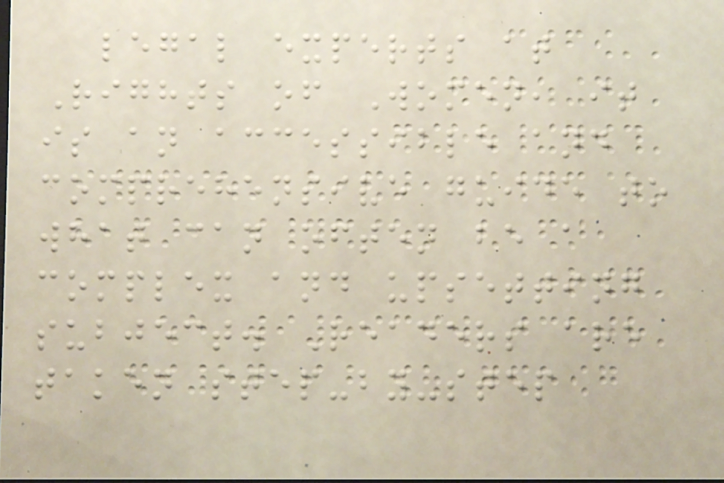legal experts at
Rights of Women, it
is an accessible and
comprehensive guide to
what can often be a
complex and upsetting
subject. Readers are
taken step-by-step
